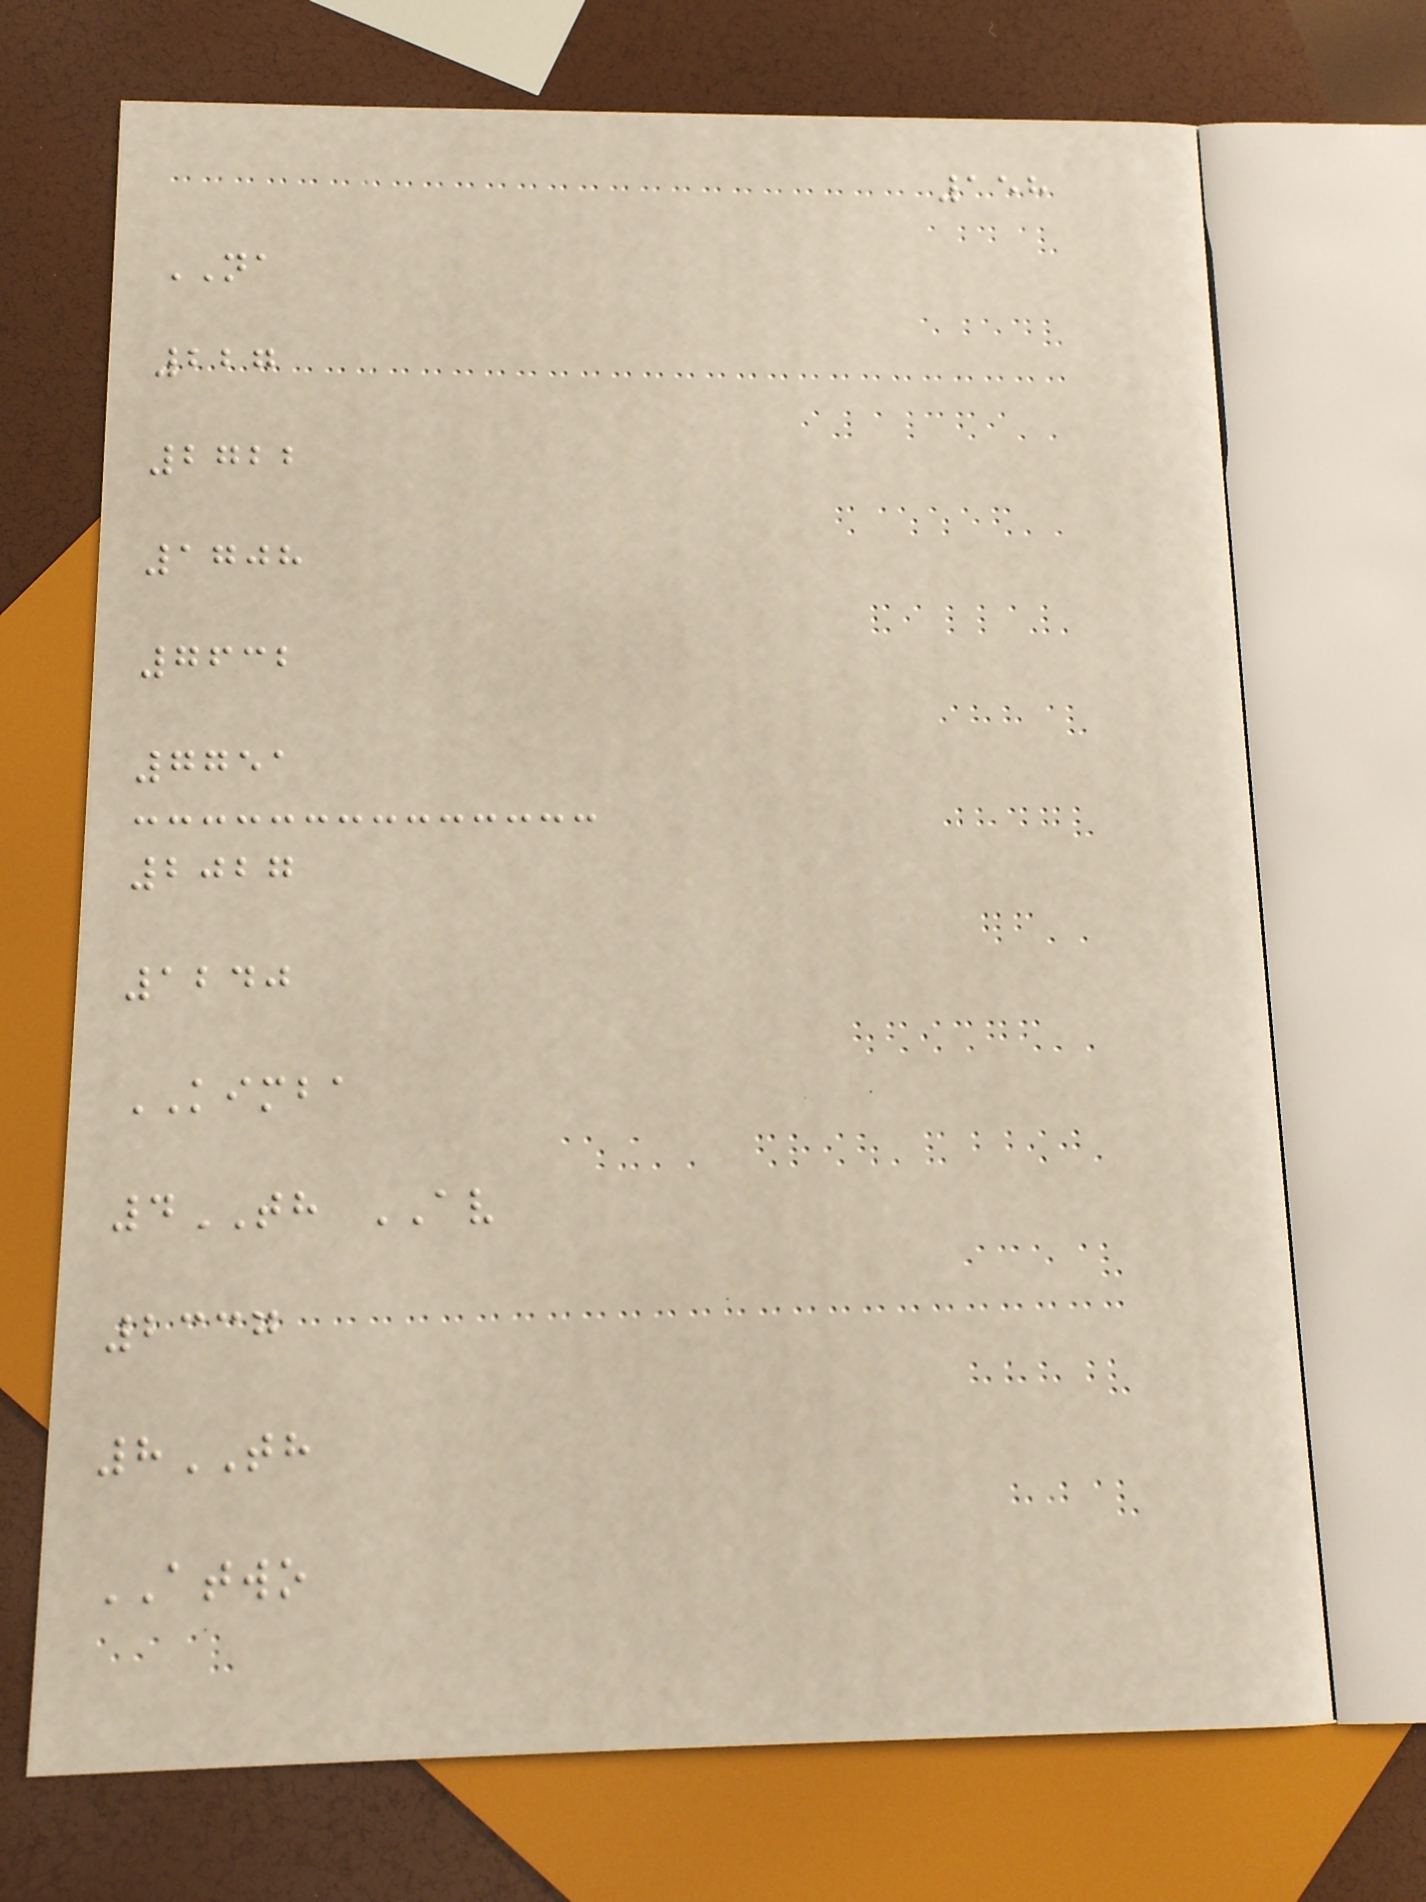158
NA
227
2722
1708
7632
7751
2027
1240
KIMBA
4TH AV
2337
8TH
ATWO
